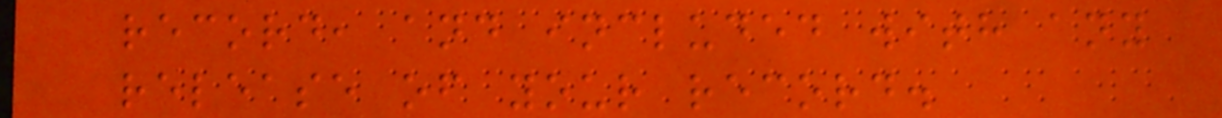record, and included with any
release of your record.
